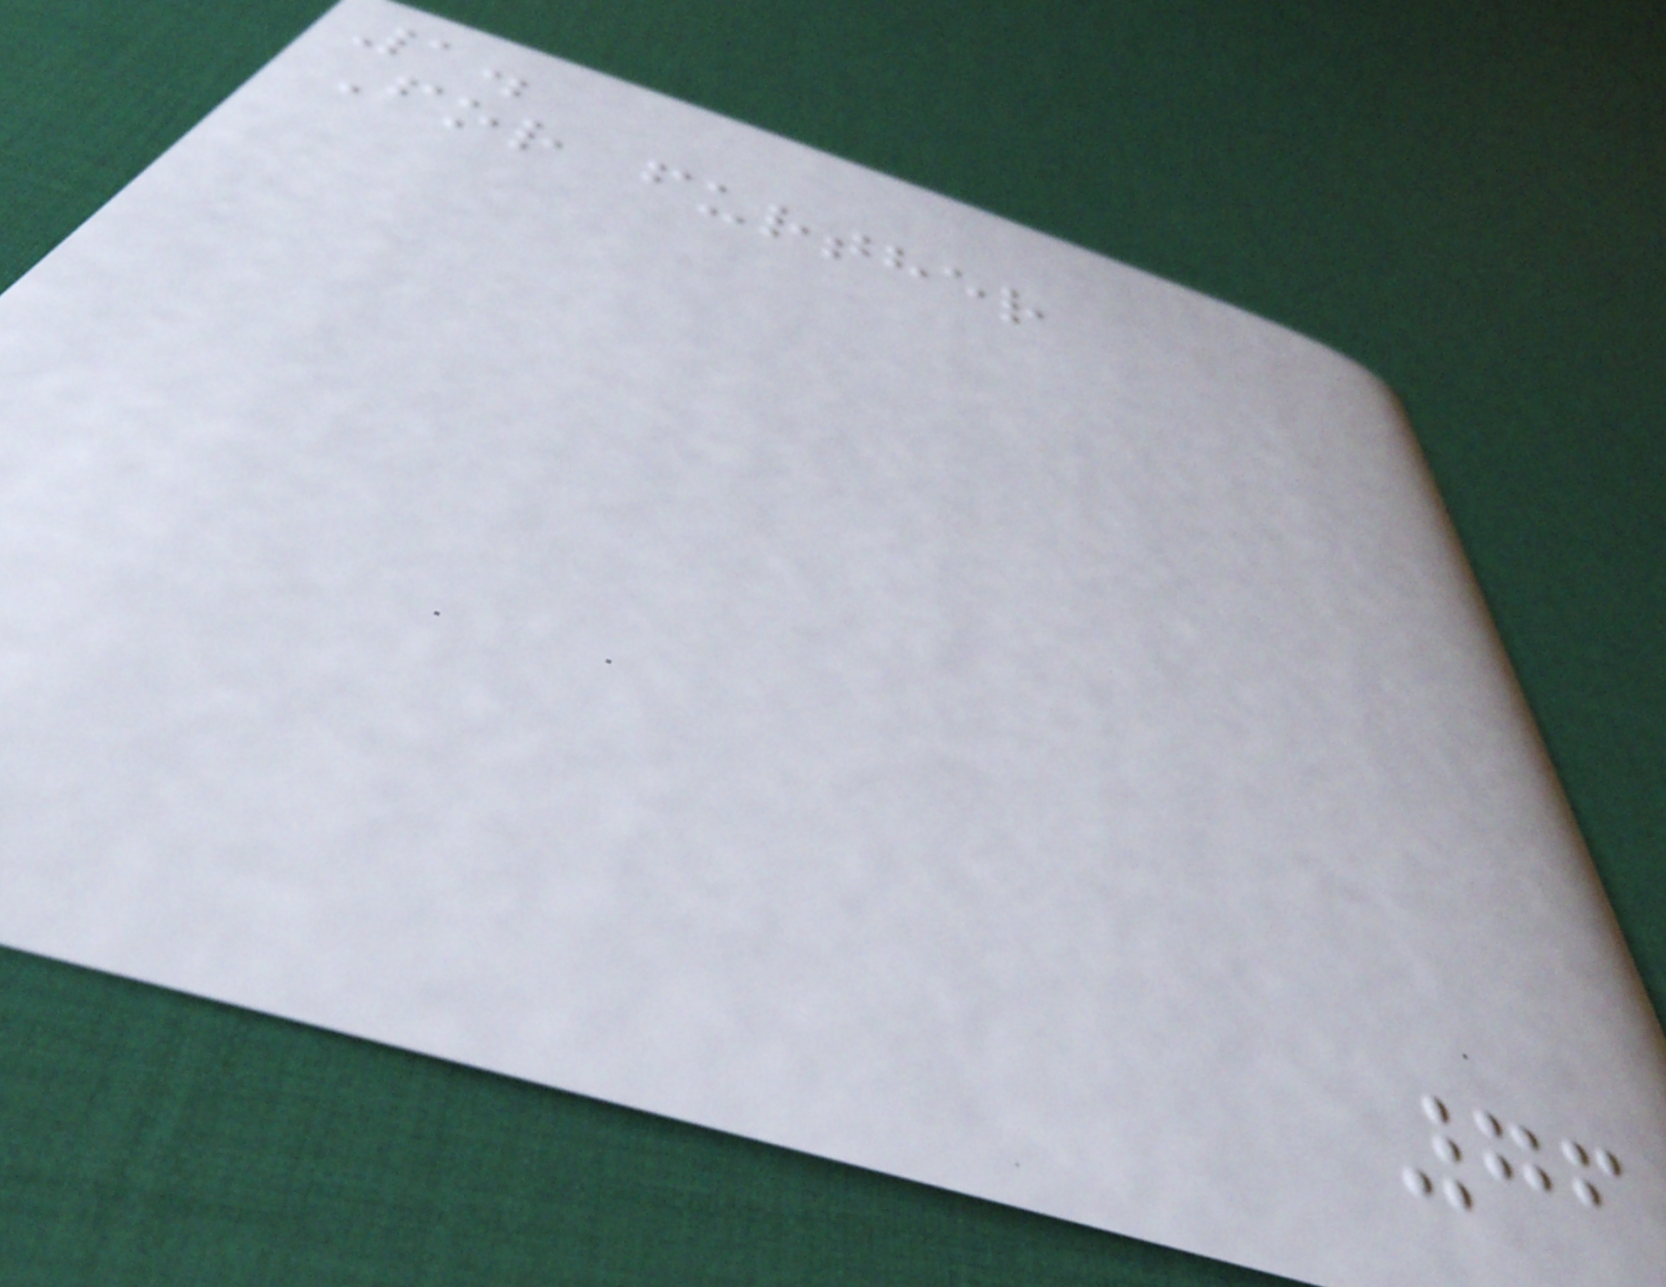1.
For further
76
